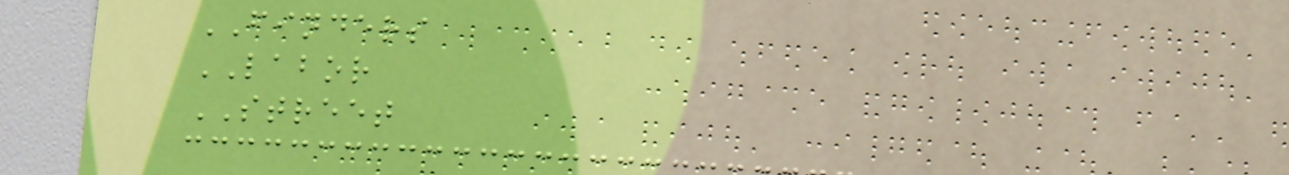FINDERS
LABOR
STREET
